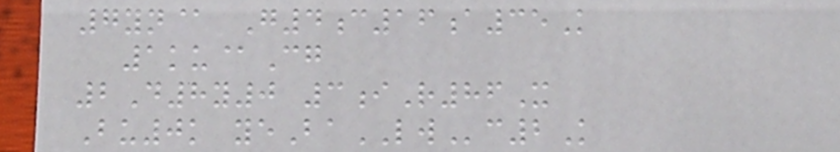7yn@ G4c16a35K
1ku@Cg
2D8y0 3iR86X
Bu0k yeBaLWc2K
